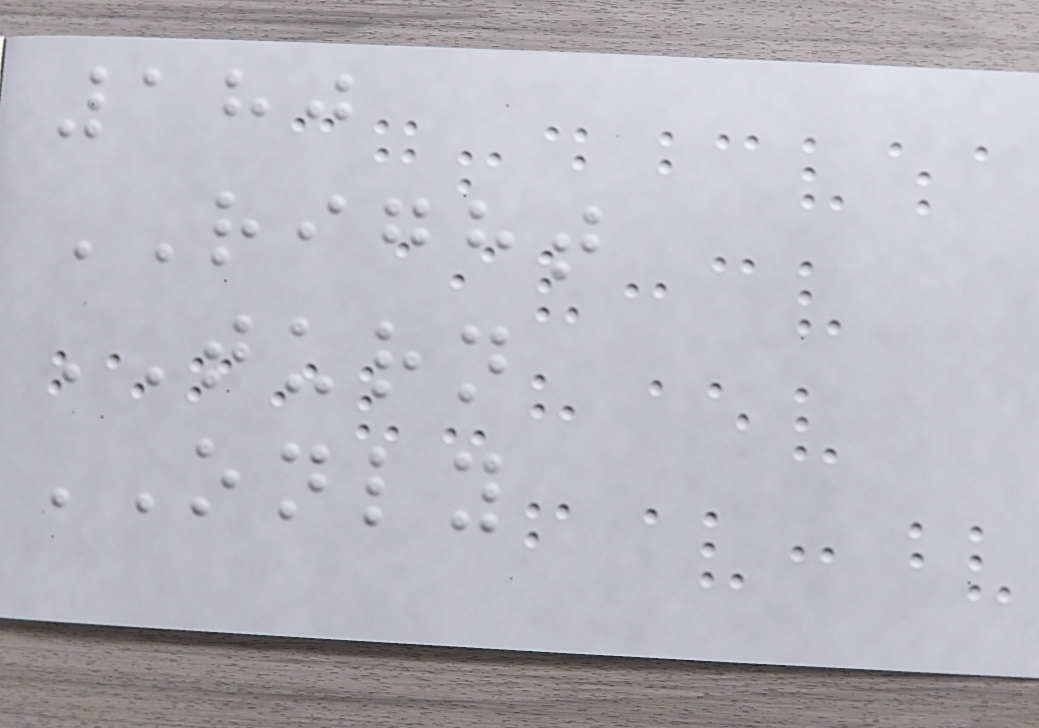180
RIGHT
TURN
ONLY
